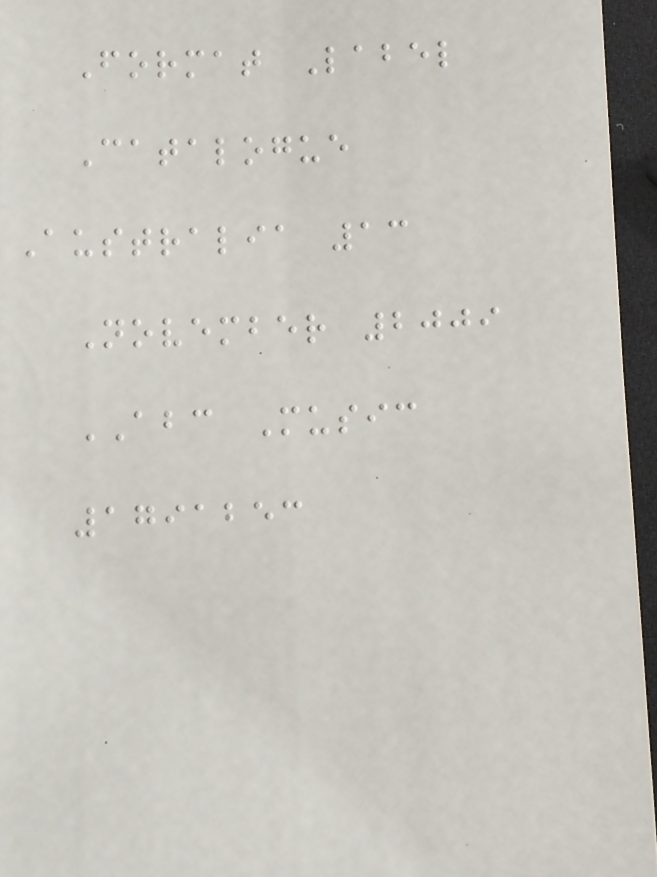Format Label
Catalogue
Australia 13
November 2009
ABC Music
1791253
